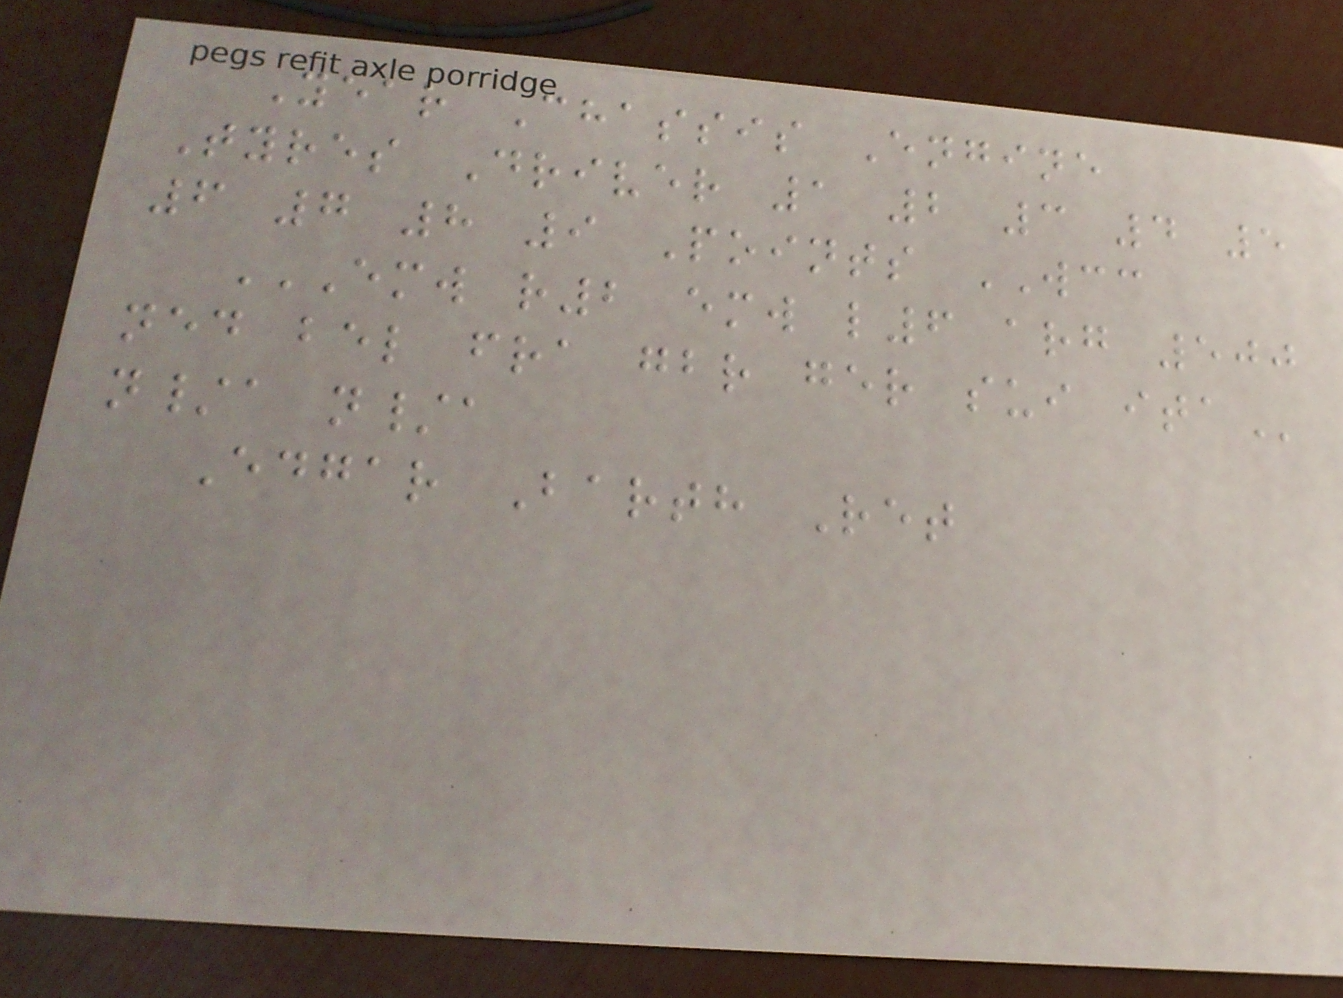Year Chassis Engine
Tyres Driver 1 2 3 4 5
6 7 8 9 Points WCC
EMW R2 EMW L6 ARG 500
NED BEL FRA GBR GER SUI ITA
n/a n/a
Edgar Barth Ret
